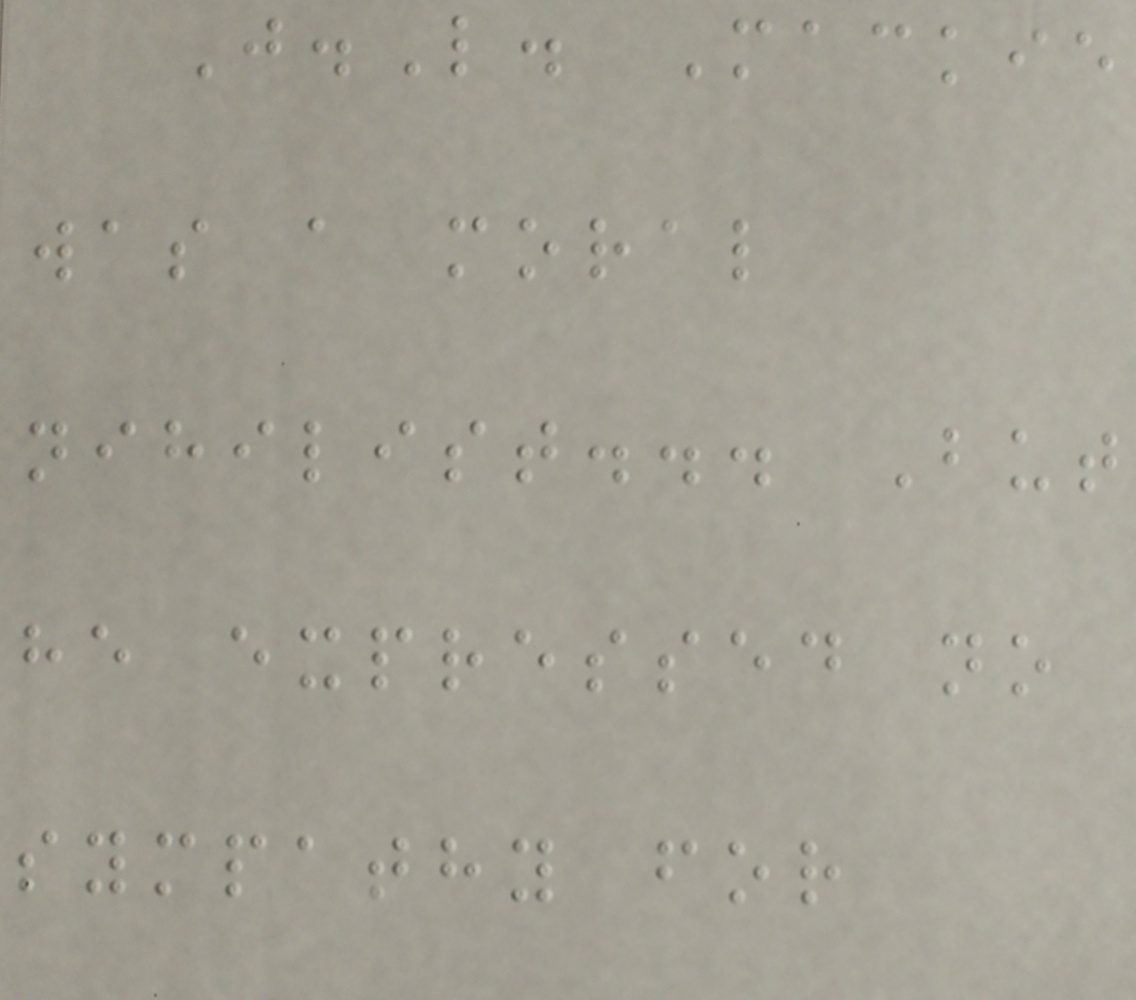J.L. Mackie
was a moral
nihilist... But
he expressed no
sympathy for
